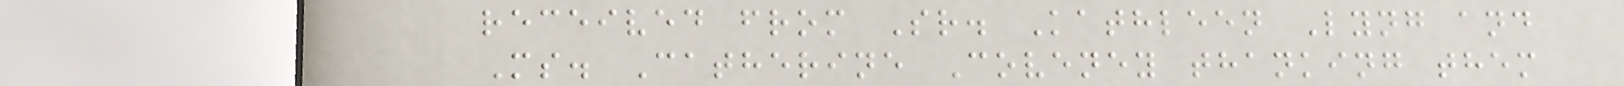received from Sr. Kathleen Lyng and
Ms. Catherine Coveney thanking them
